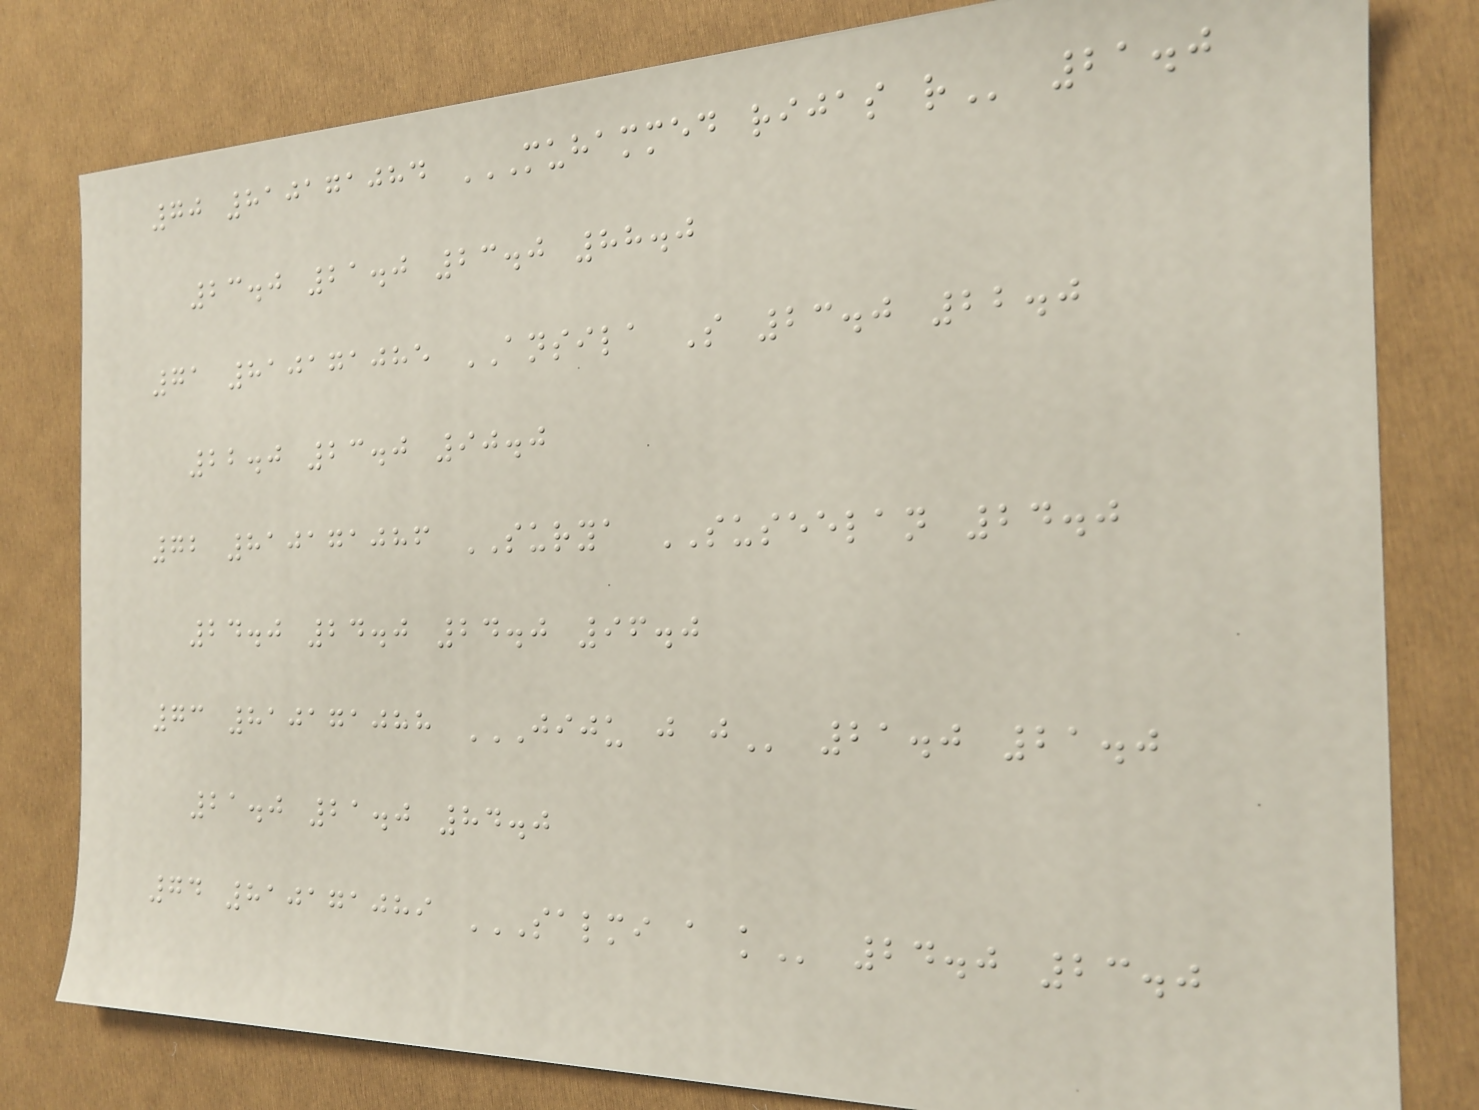70 810171084 MUHAMMED RIJAS R 21.0
23.0 21.0 23.0 88.0
71 810171085 ANSILA S 23.0 22.0
22.0 23.0 90.0
72 810171086 SURYA SUSEELAN 24.0
24.0 24.0 24.0 96.0
73 810171088 JIJU J J 21.0 21.0
21.0 21.0 84.0
74 810171089 SALMI A K 24.0 23.0
